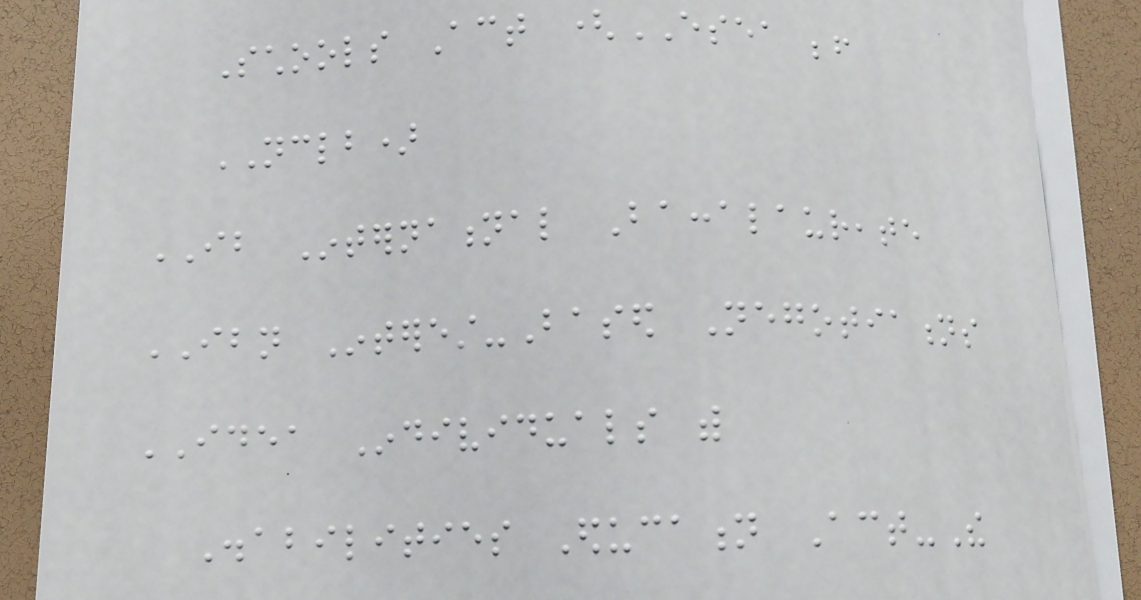Schools Act (ESEA before
NCLB)
IB International Baccalaureate
IBN Interest-Based Negotiations
IDEA Individuals with
Disabilities Education Act-The
